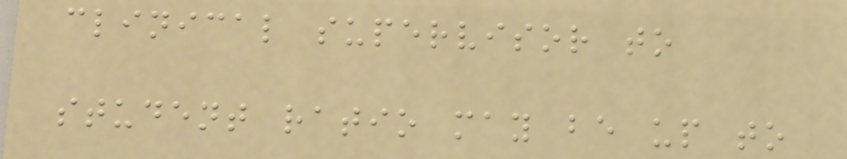clinical supervisor to
student ratio may be up to
